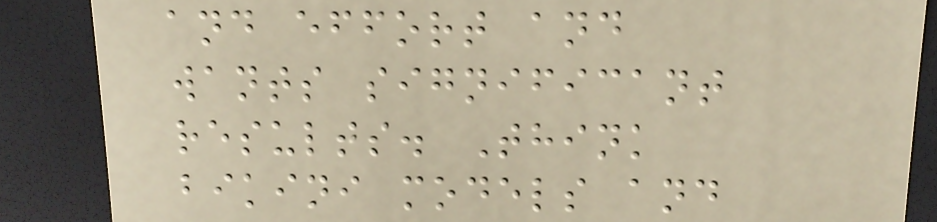and effort and
wants significant
results. Think
bikini models and
